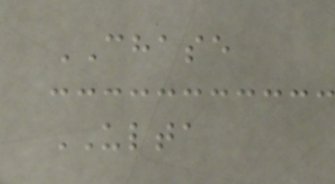CHASE
ULTA
